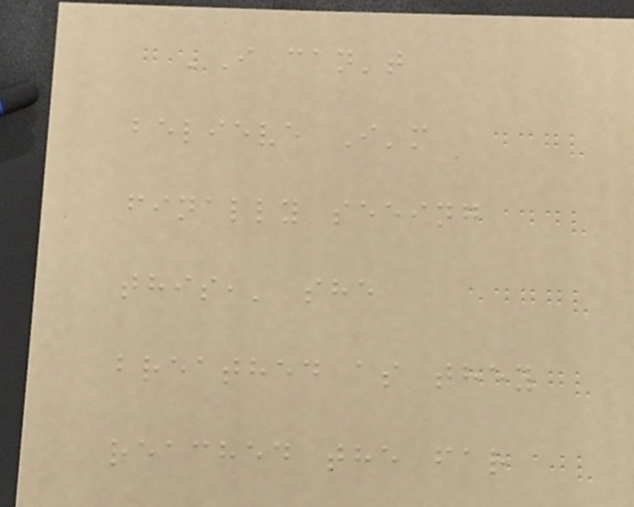'I can't
believe I'm
finally seeing
this,' she
breathed as they
reached the far
